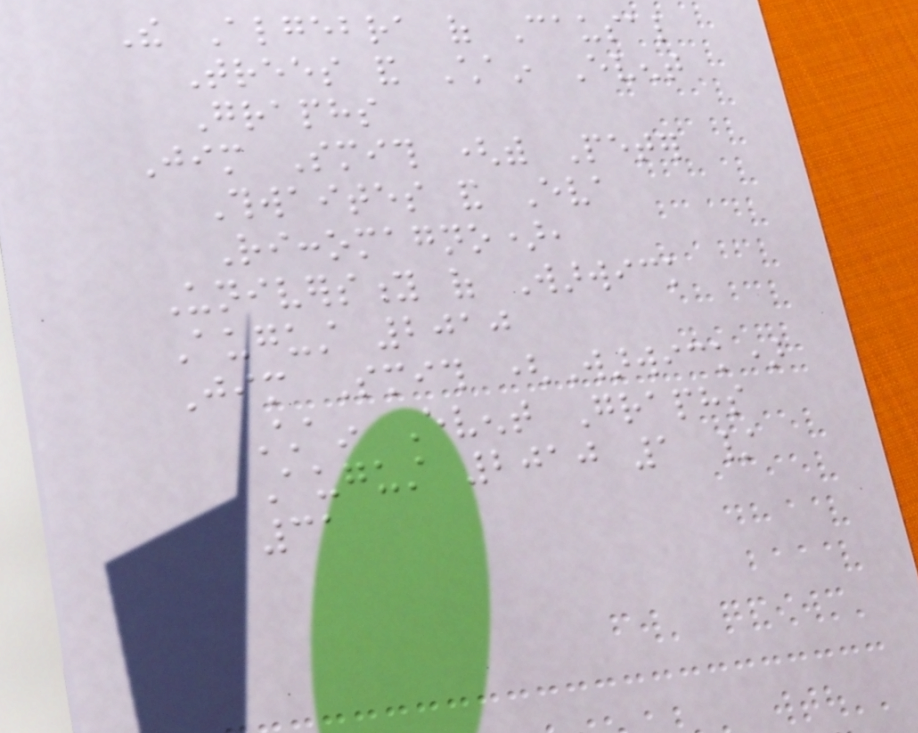The Algebra of Causal
Trees and Chain Event
Graphs
Jim Smith (with Peter
Thwaites and Eva
Riccomagno),
University of Warwick
August 2010
Jim Smith (Warwick)
Chain Event Graphs
August 2010 1 /
31
